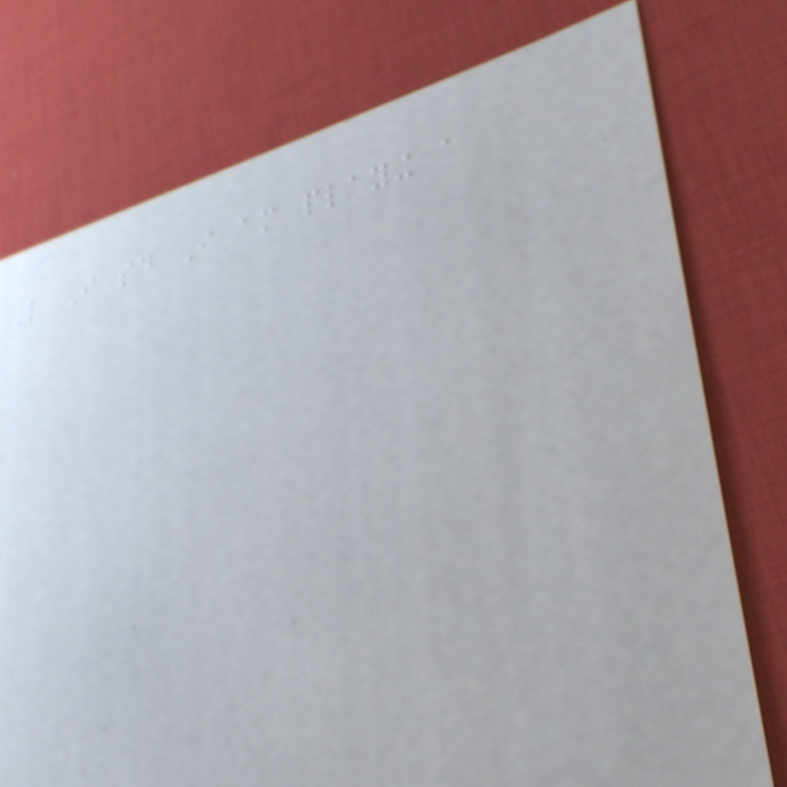Like I said I am playing a
